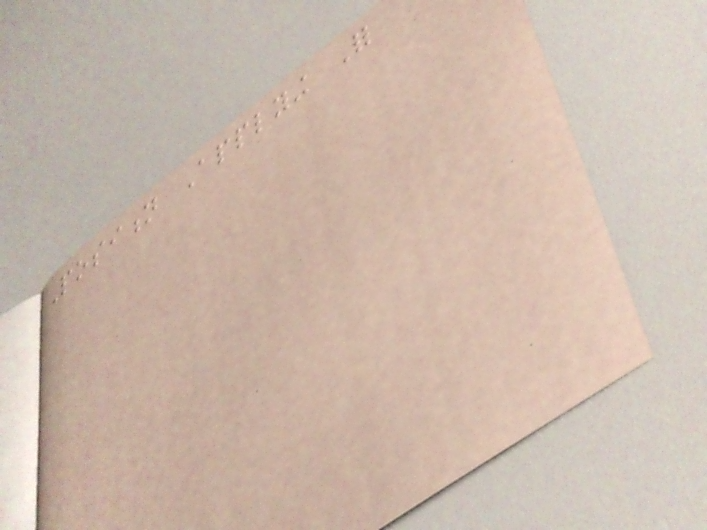Position Applying For
